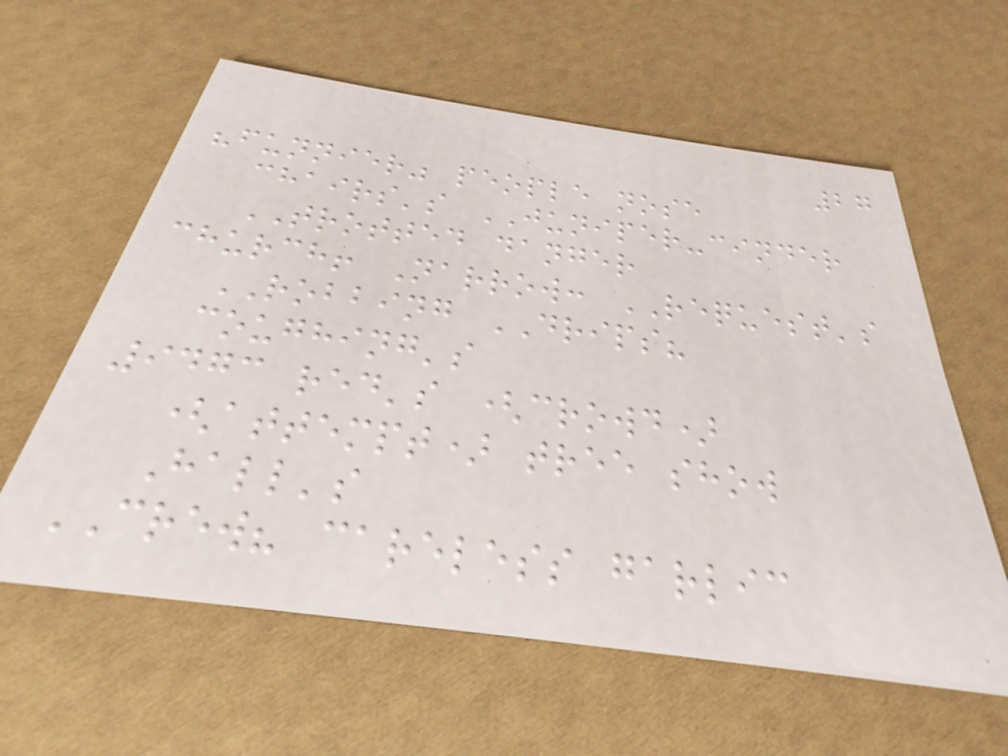27
"funnier" people nose
chairs's JUNIPER-cinder
TROTTED danger
church! Narrow: REQUEST's
ROBBING DRIPS?
coughing's
9473 red's (crowd)
(attempt) tree show
Hall's
CREW? careless garlic
